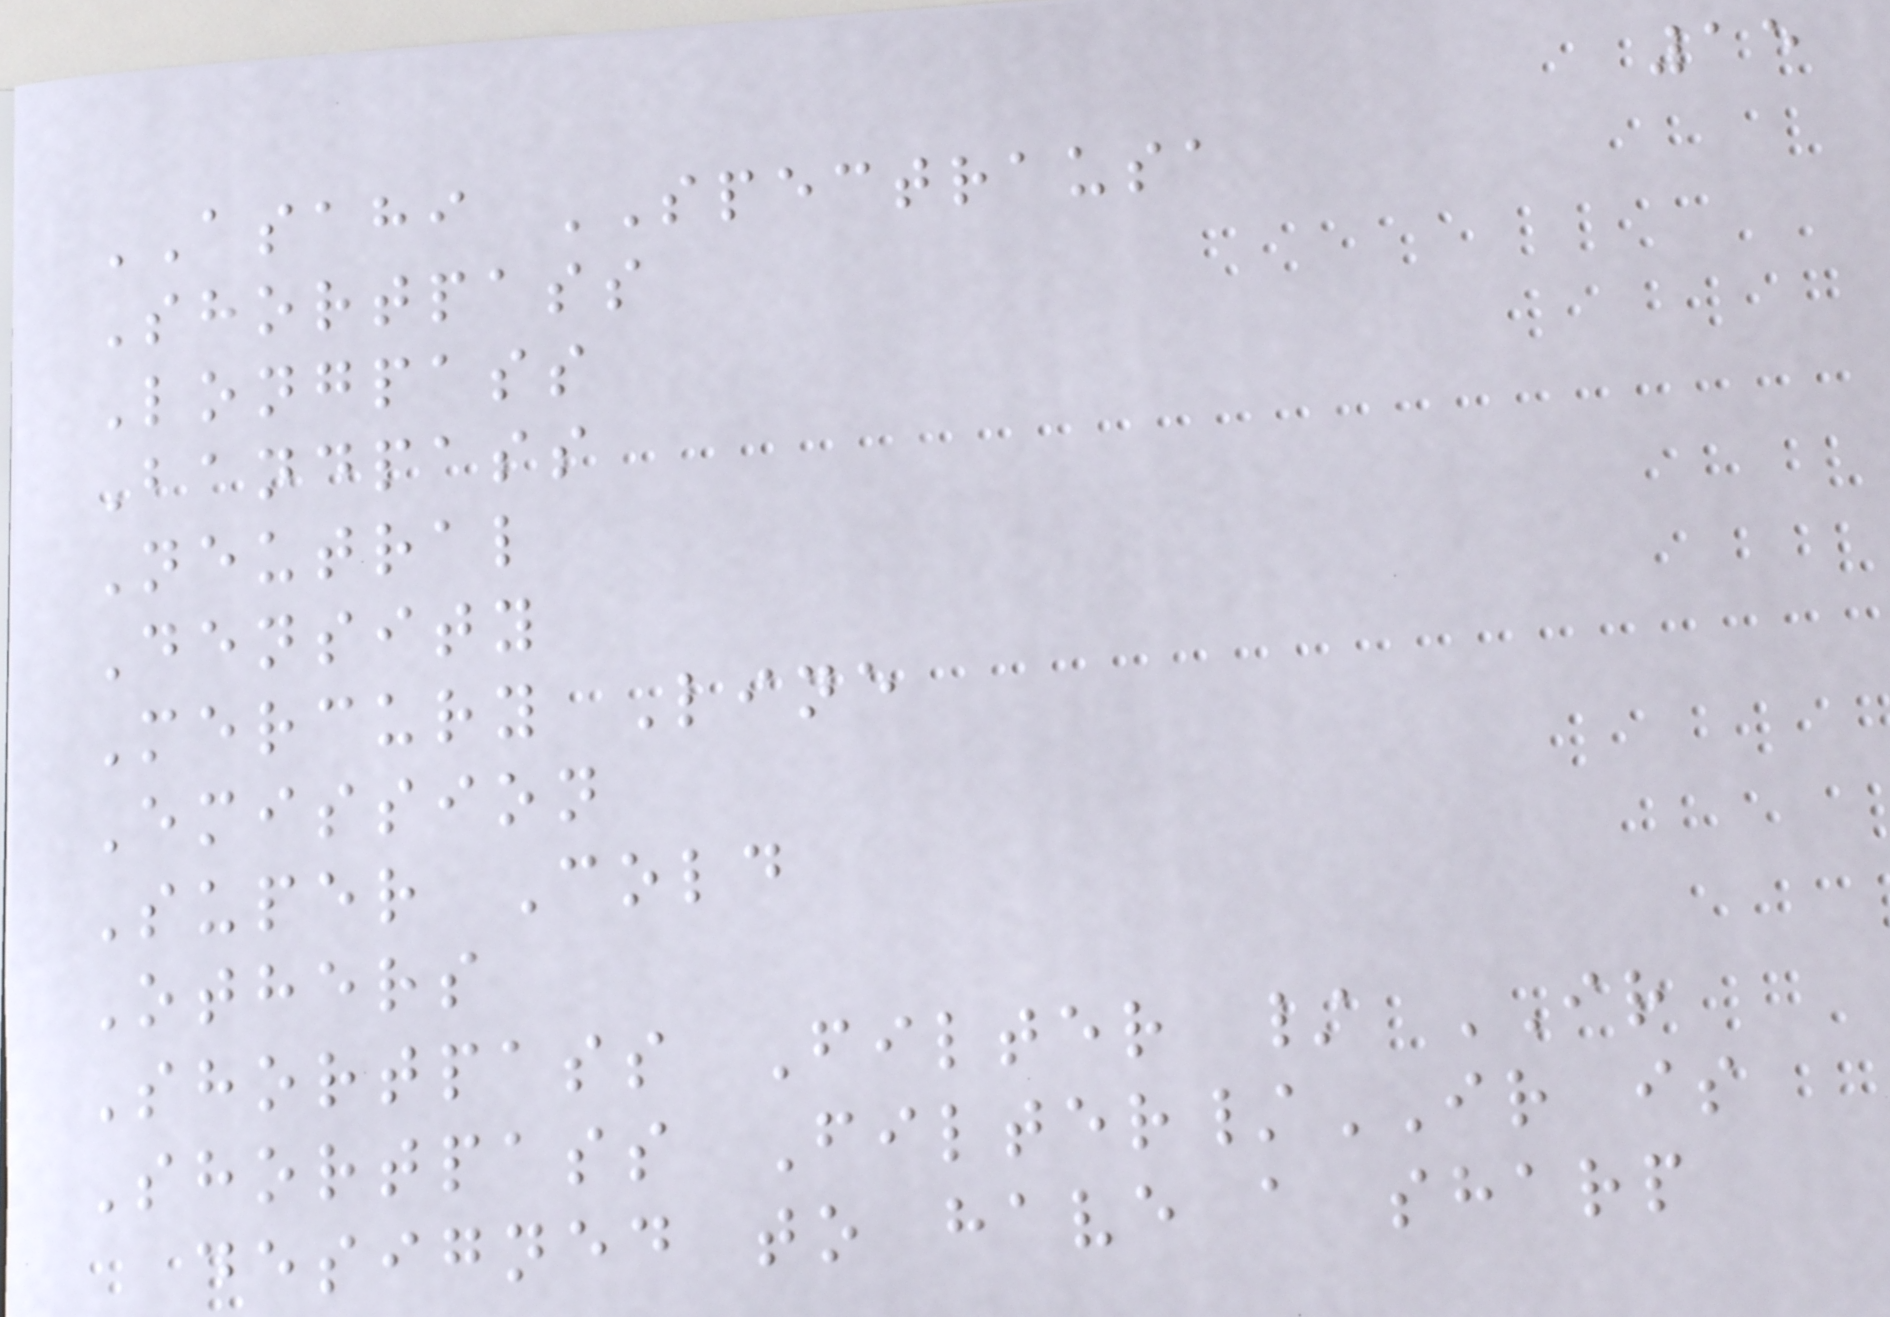15
ASAHI SPECTRAUSA
Shortpass
Longpass
Bandpass
Neutral
Density
Mercury Line
Emission
Super Cold
Others
Shortpass Filter / IR
Shortpass Filter/IR is
designed to have a sharp
